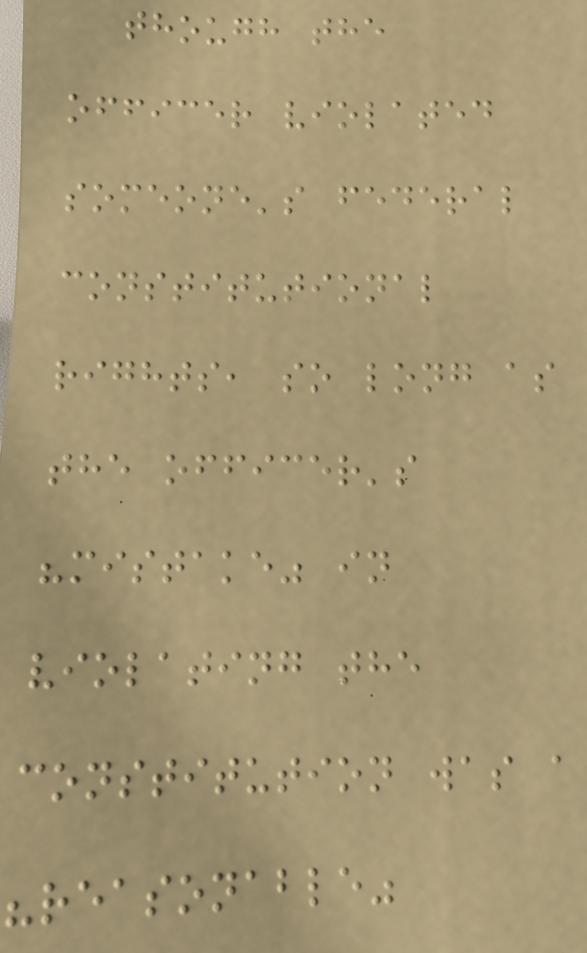though the
officer violated
someone's federal
constitutional
rights, so long as
the officer's
"mistake" in
violating the
constitution was a
"reasonable"
